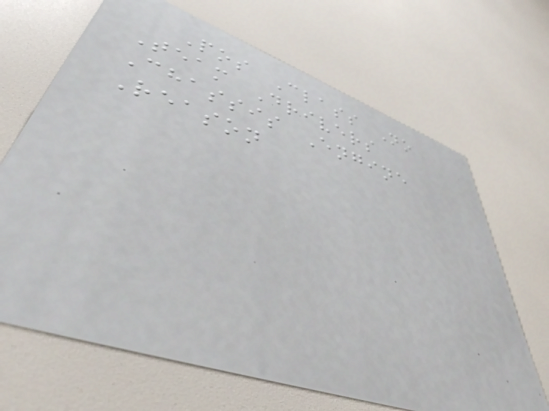Pos Class No
Team Drivers
Chassis Engine
Reason
